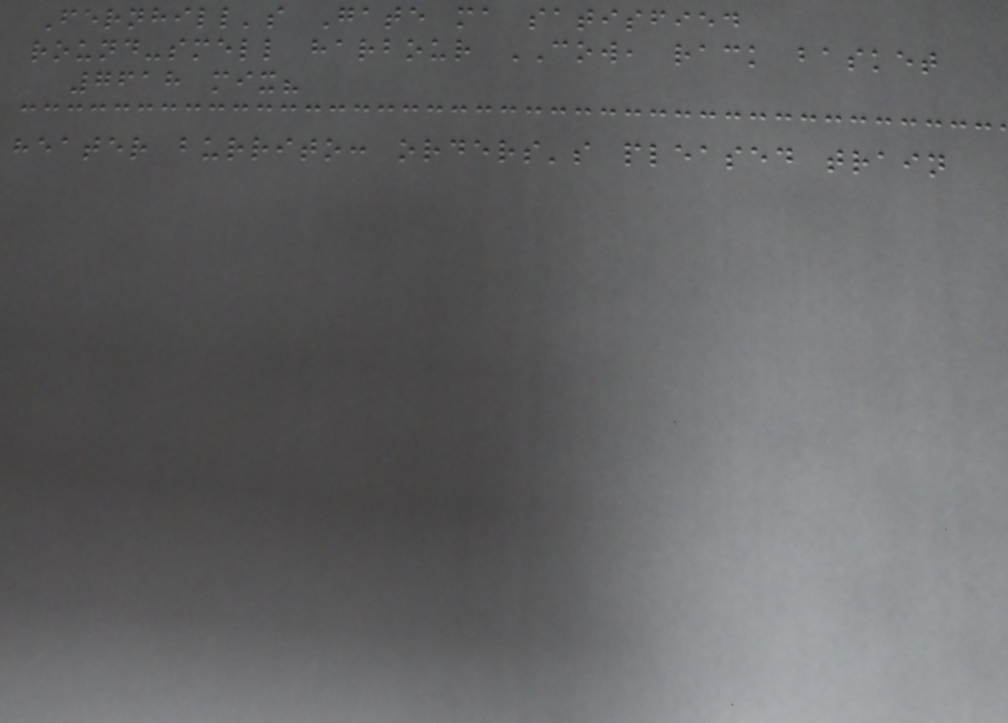Fernhill's Gate ma satisfied
round-smell harbour COW, rack basket
7618 mix?
heater burrito: orders's pleased train
